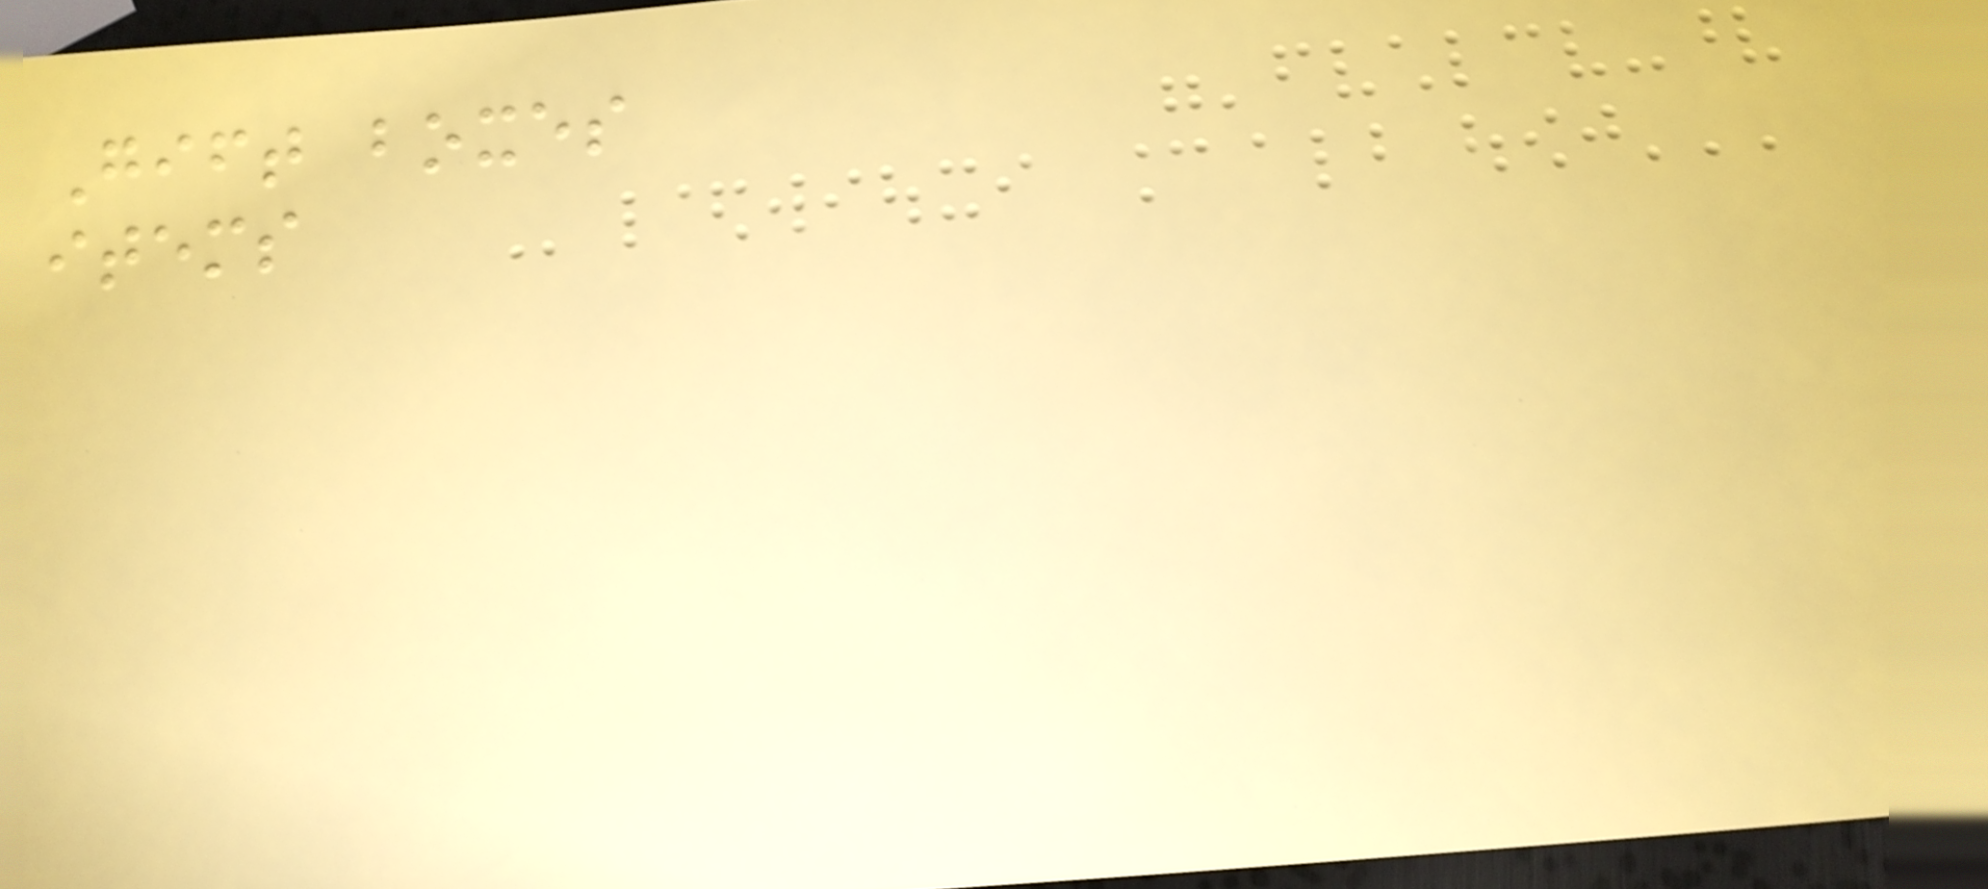Gift boxes
items
